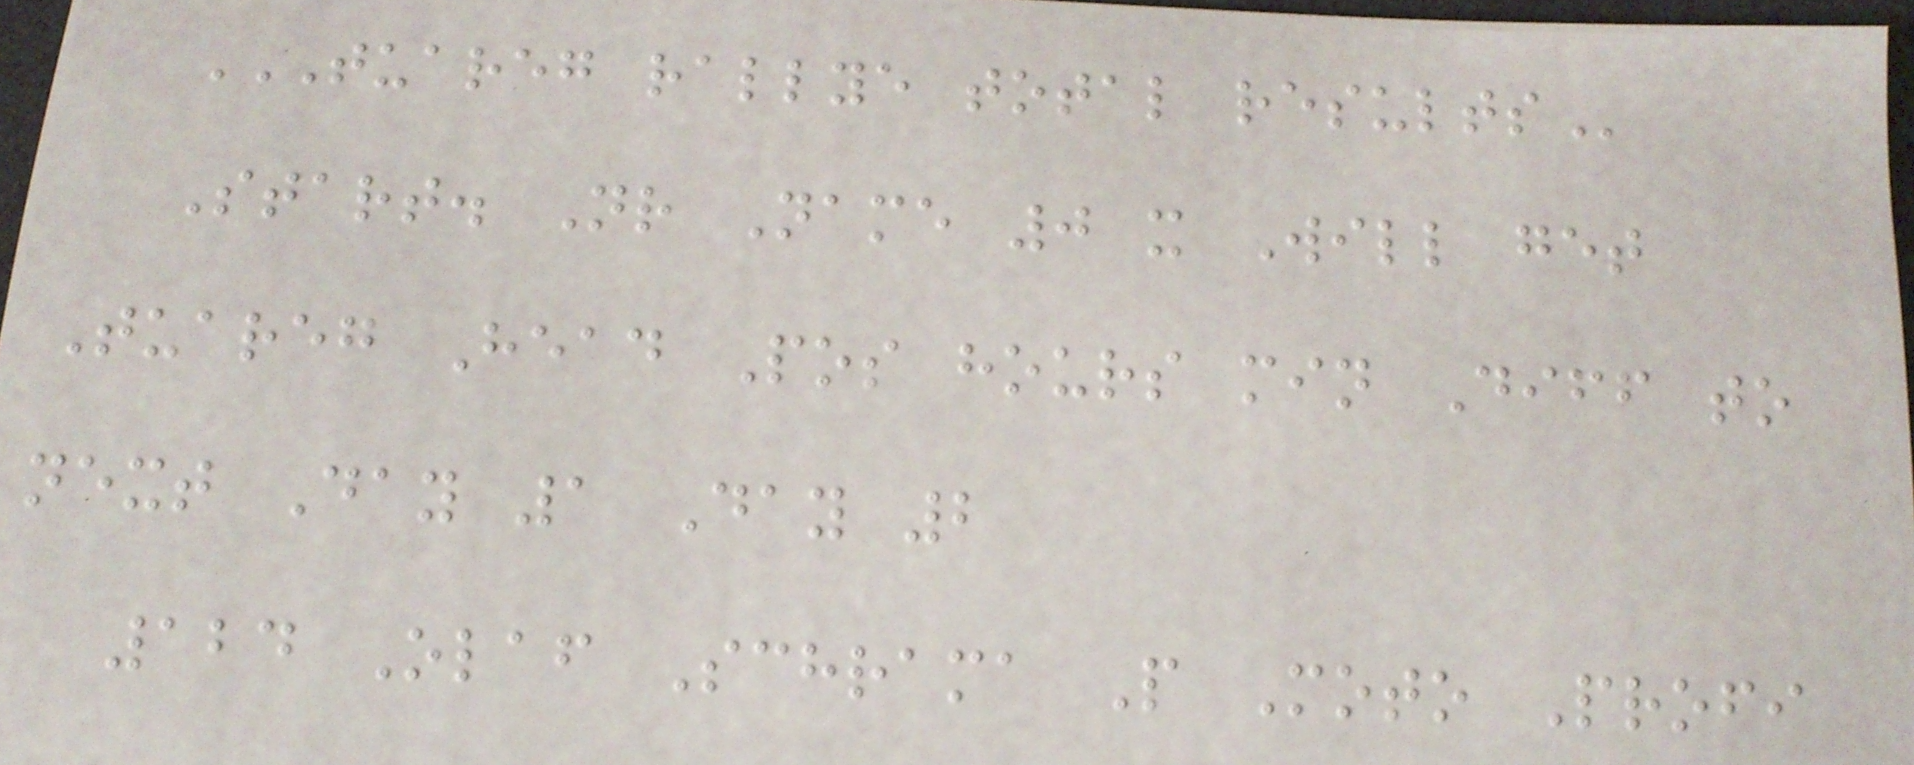TUAREG RALLYE TOTAL RESULTS
Start. Nr Name 0 x Will get
Tuareg Head Pos hours min Diff to
next Day 1 Day 2
124 Olaf Schrama P Moto Profi
